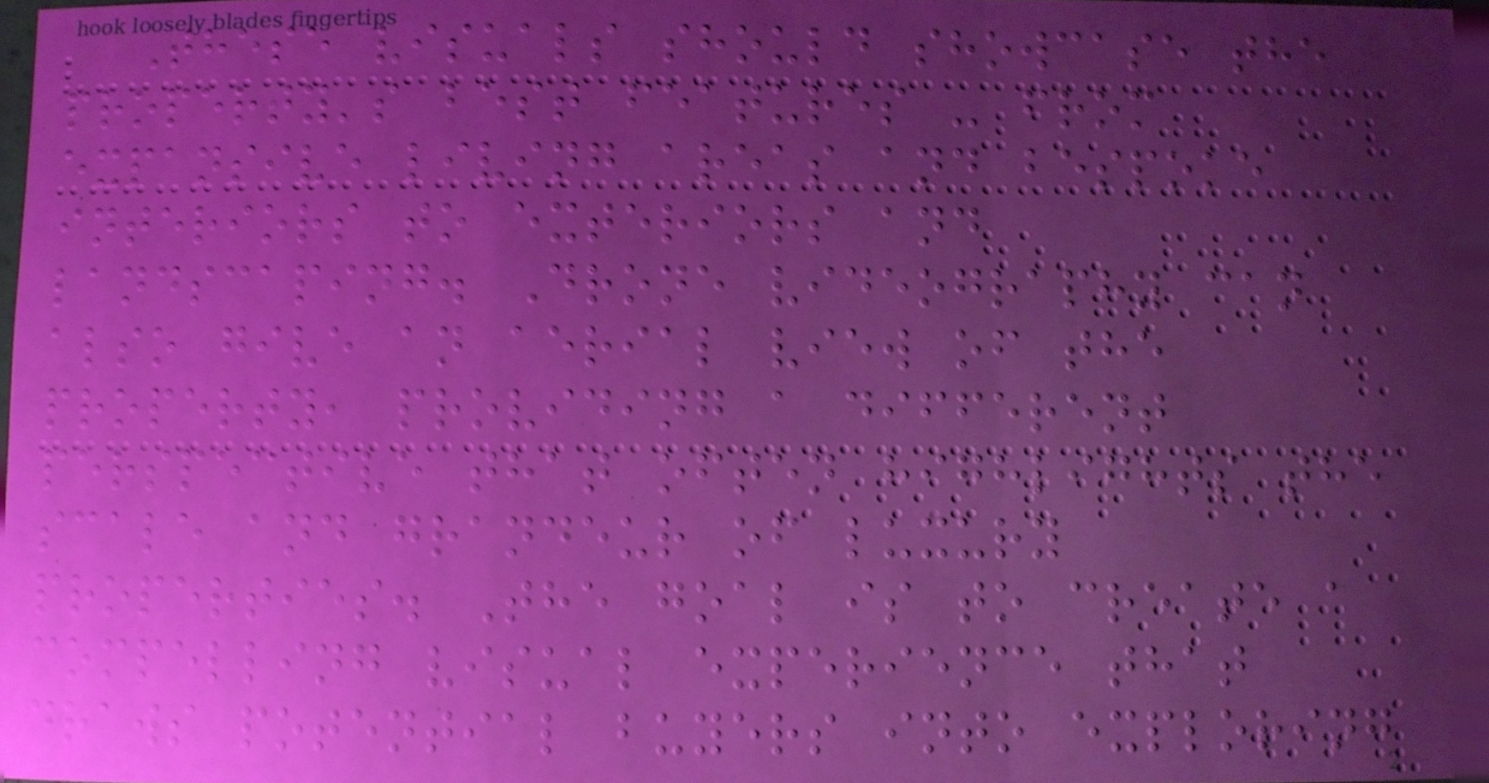These visuals should showcase the
property's best features - from
expansive living areas and bespoke
interiors to exteriors and
landscaping. Drone videography can
also give an aerial view of the
property, providing a different
perspective that often highlights the
scale and grandeur of luxury
properties. The goal is to create a
compelling visual experience that
draws potential buyers into exploring
